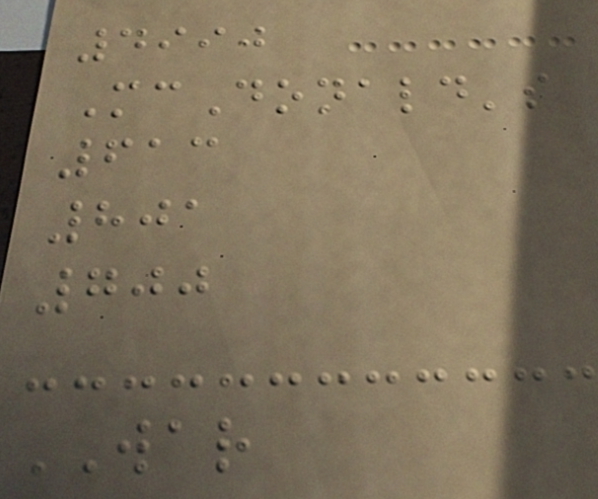4990
McDonald's
613
801
700
WAR
